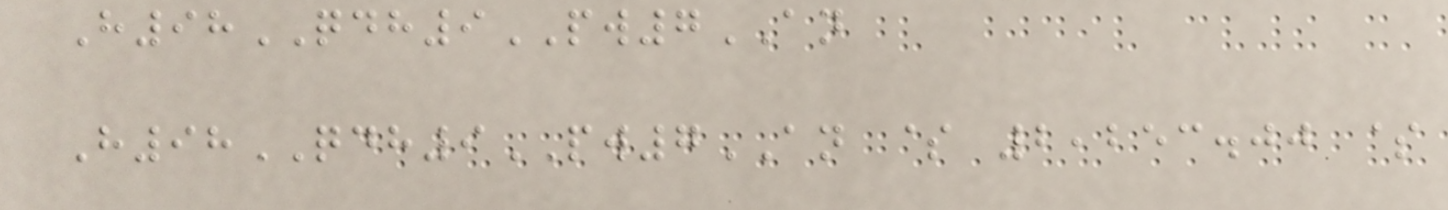H98QDH9PW7AN
H98QDH9PW7AN $ 2,253.00 $
